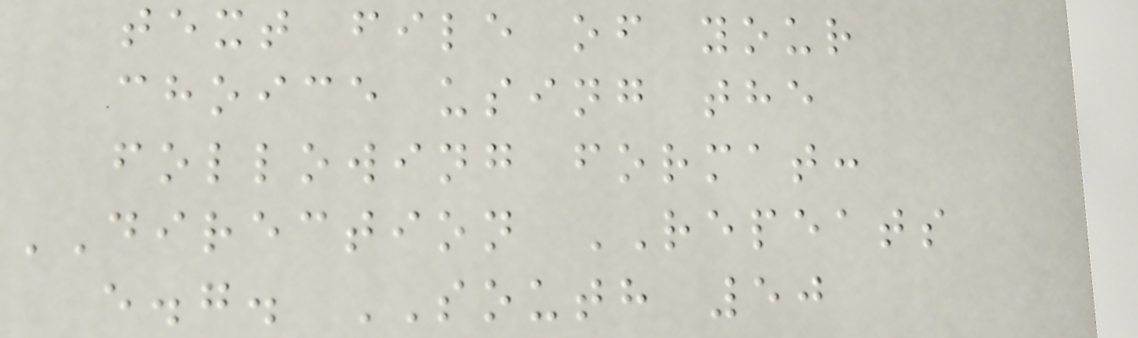text file of your
choice using the
following format:
DIRECTION REPEATS
e.g. SOUTH 50
